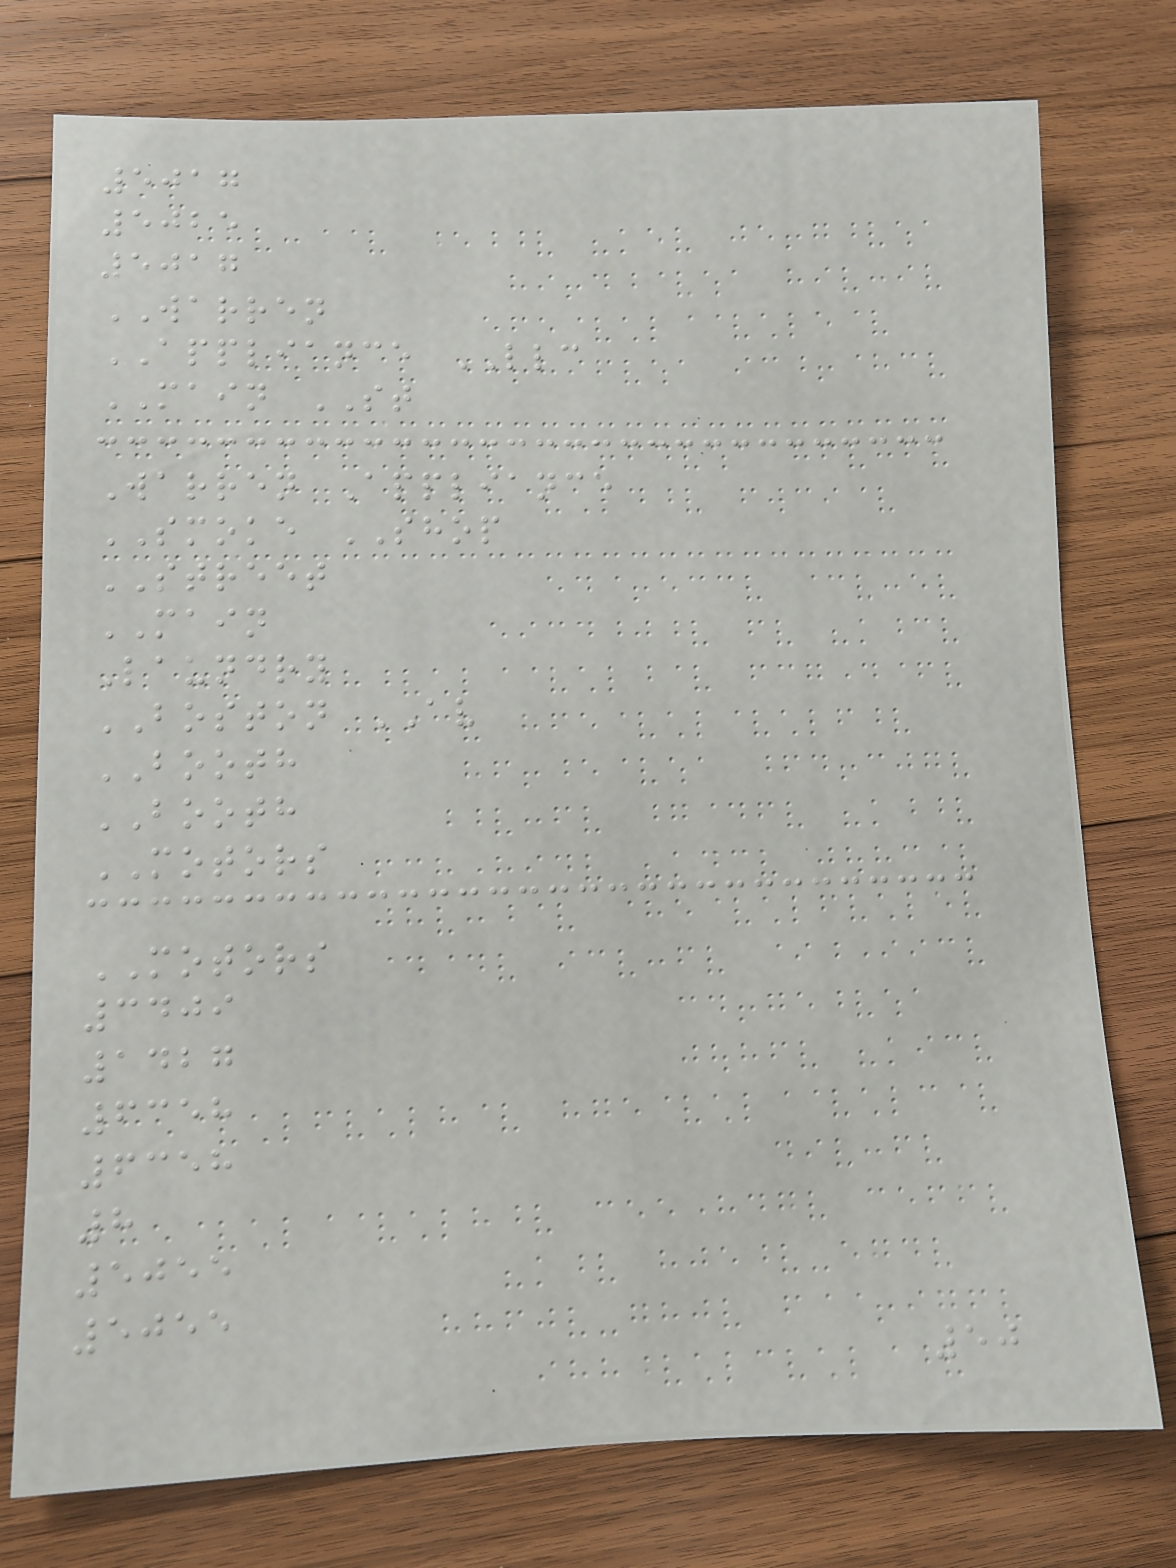5017
5025
5017
WARREN
APPLIANCE LLC
MAIN ST
Warren Appliance
SMOKE SHOP
STREET
MAIN
Laundry
BOSTON AV
BOOTH
BOOTH
MOTORS
MOTORS
3409
1427
6358
6358
8
5055
5055
50
